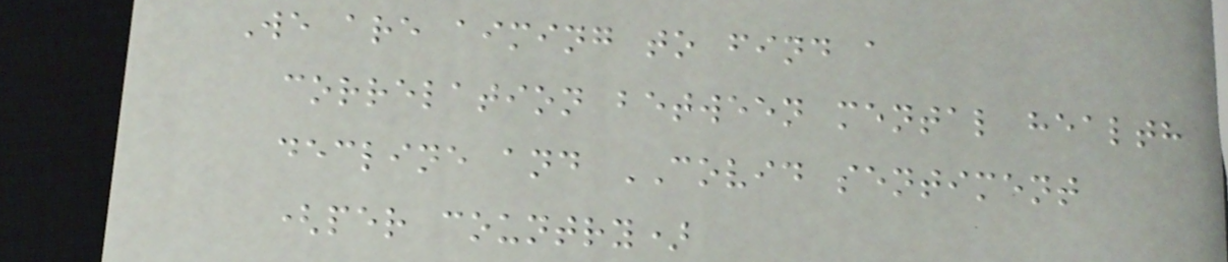We are aiming to find a
correlation between mental health
decline and COVID sentiment
(per country)
